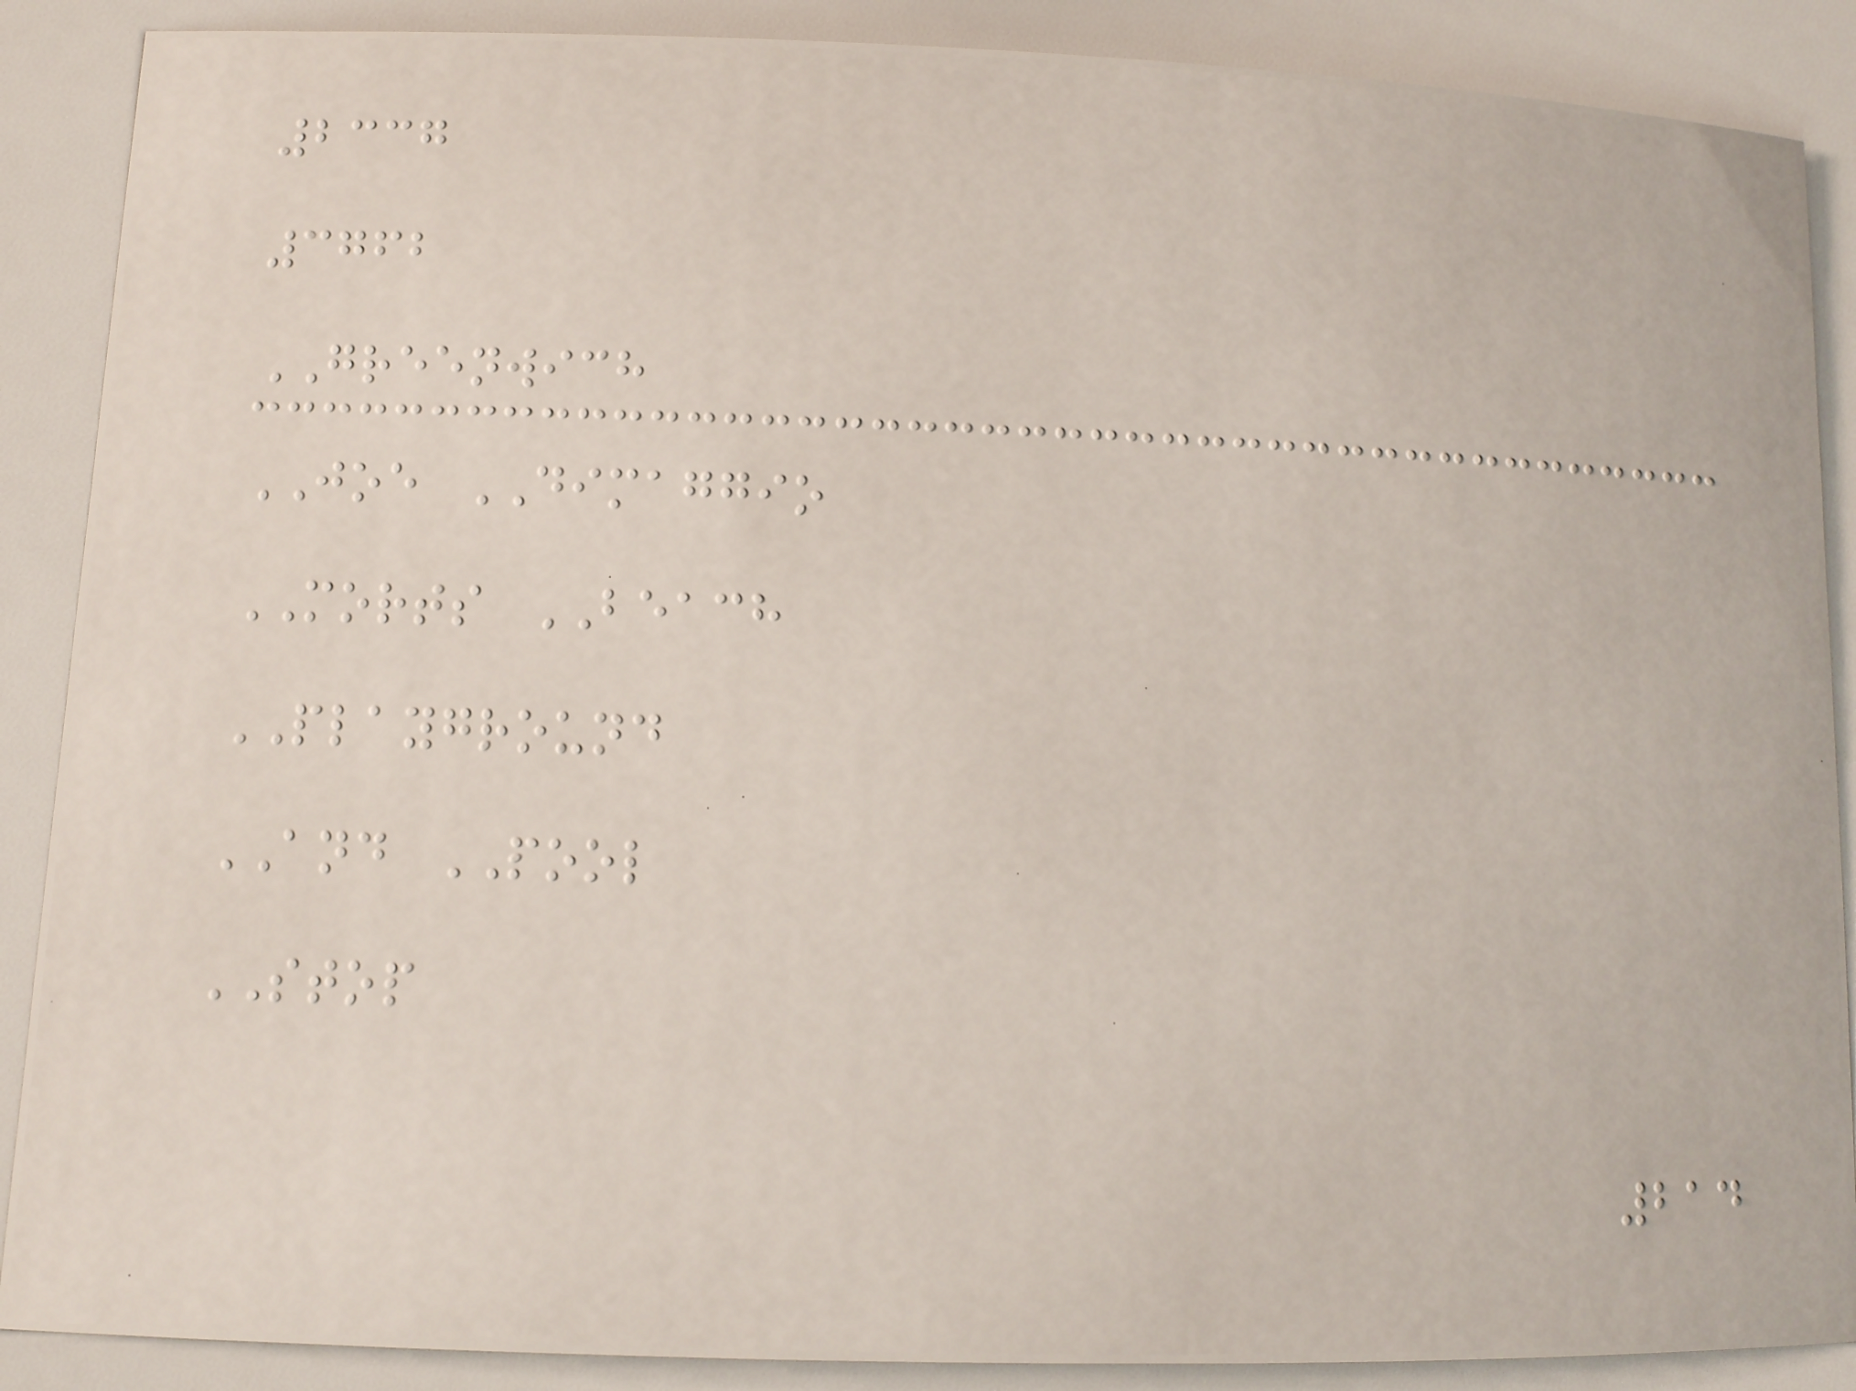2337
3762
GREENWICH
JOE DIMAGGIO
MORTS BEACH
PLAYGROUND
AND POOL
STOP
214
